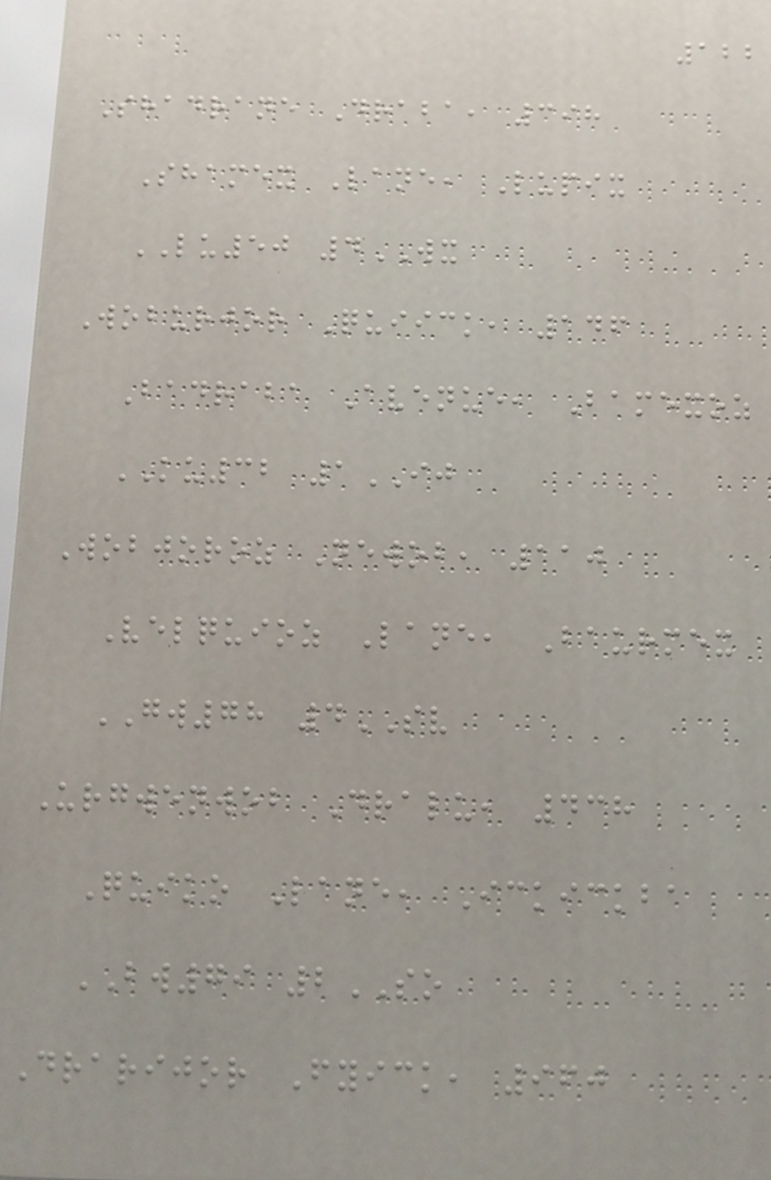122
Shadrane Draba, 398
Shamex Lane, Lupix
LU50 4WX
Woburjor Quiick, 146
Badraba Avenue, Bamexoz
KU32 1IJ
Wobjoroz Newob, 110
Velquioz Lane, Baurmex
GW78 4SV
Urgwenwob Dralu, 438
Quiko Lane, Ickickba
BW79 2SO
Drarijor Fyick, 960
